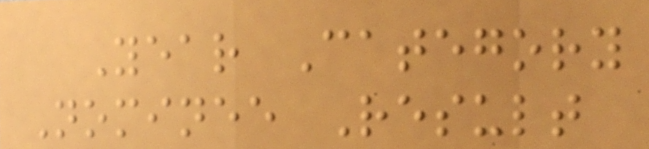Year Category
Nominee Result
